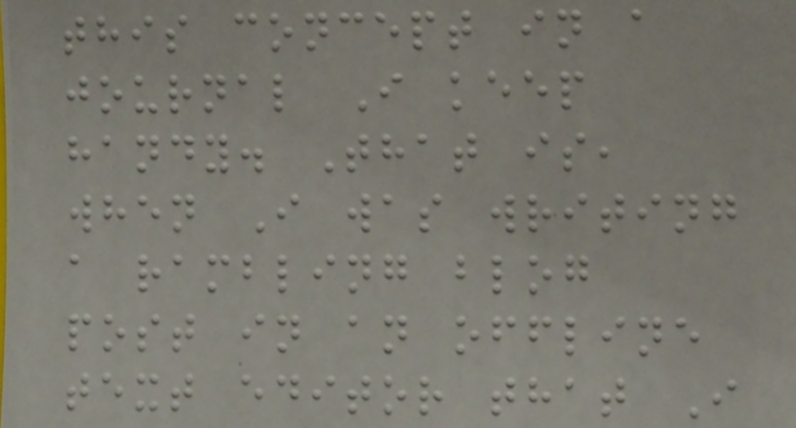this concept in a
journal I keep
handy. That is,
when I was writing
a rambling blog
post in an offline
text editor that I
